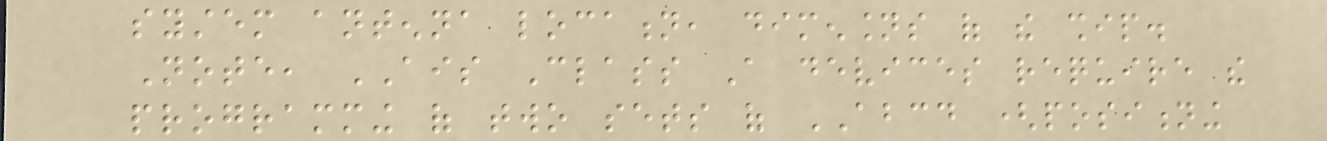system antenna location, dimensions of the ship.
Note, AIS Class A devices require the
programming of two sets of ABCD (positioning
